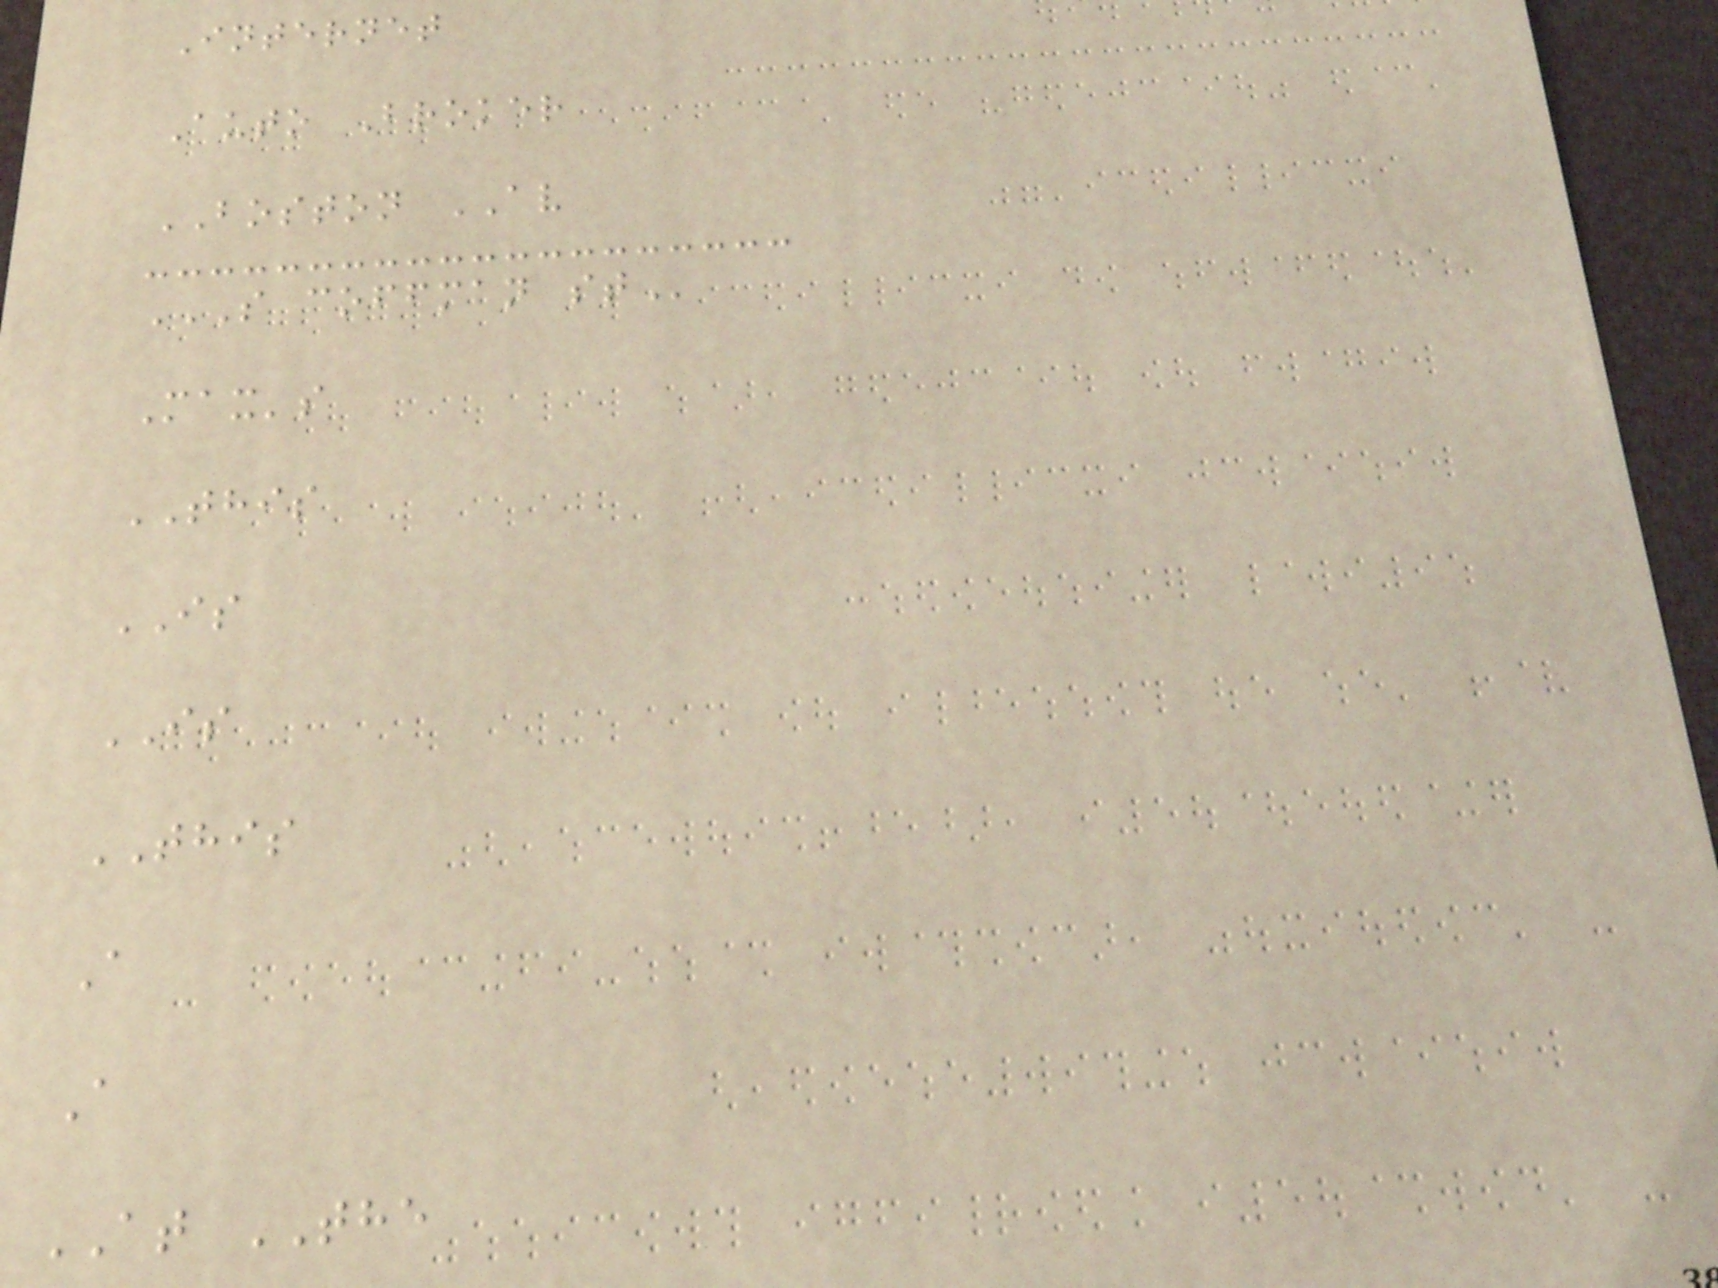Internet
Auto Broker
BOSTON AV
S COFFMAN ST
Max's
THIS
IS
IS
THIS
A
A
AT THE
